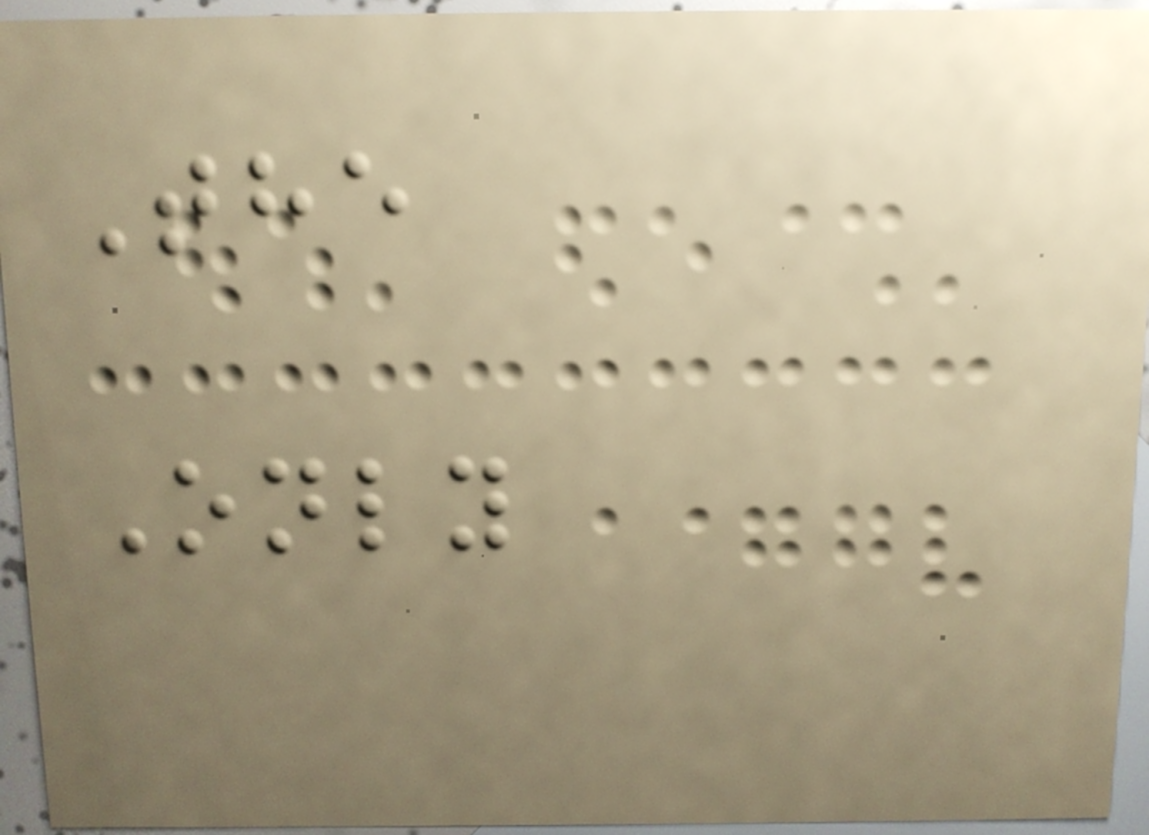The
Only
